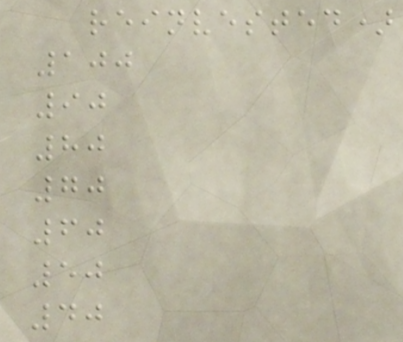reinvested)
100
90
80
70
60
50
40
